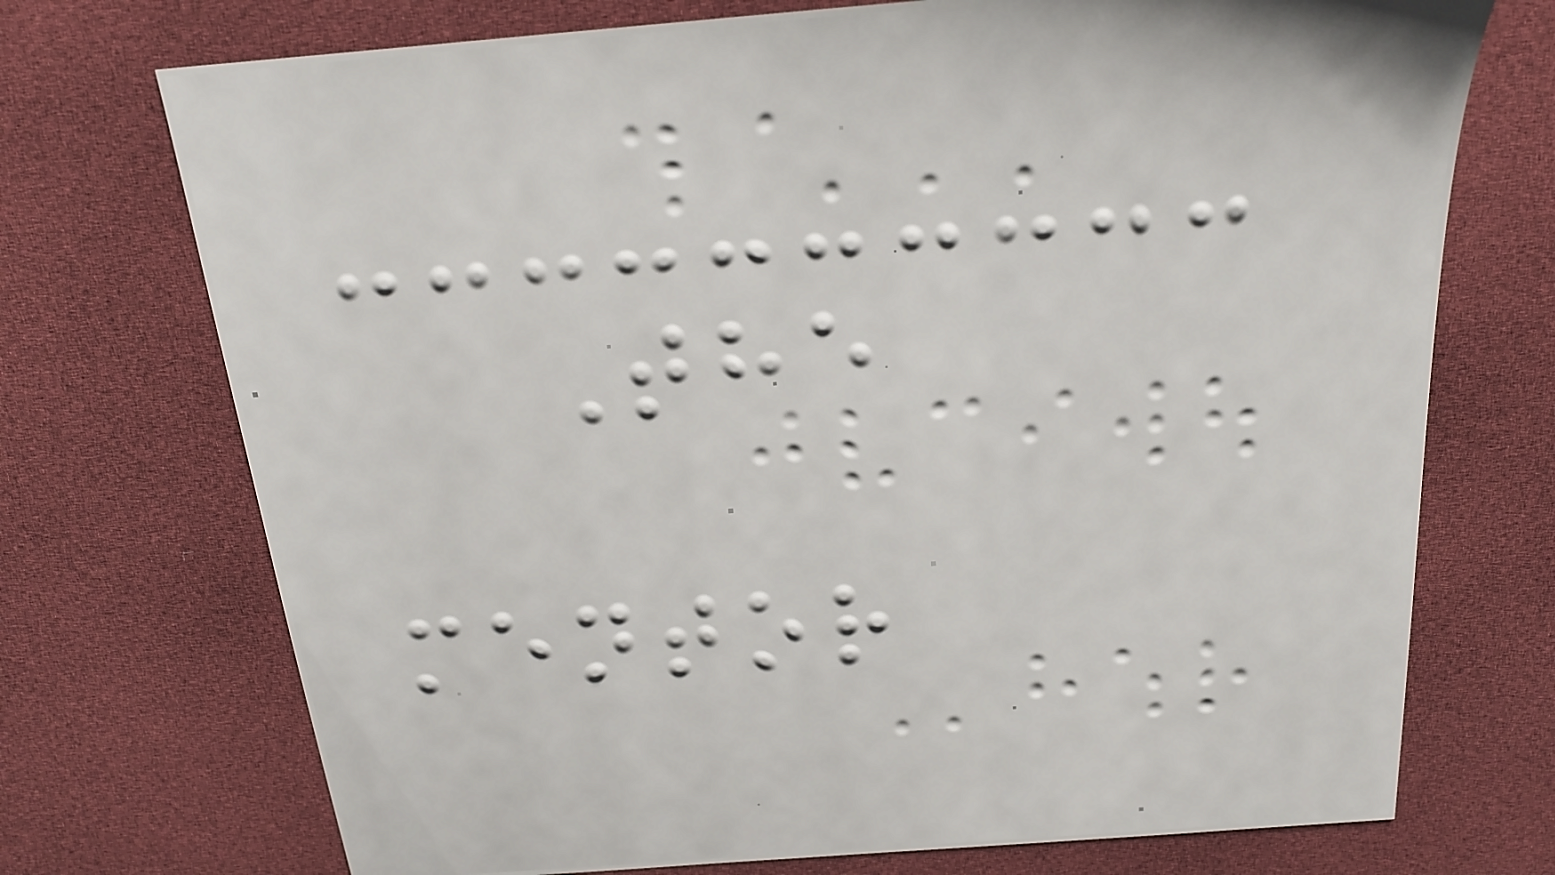The
mentor
